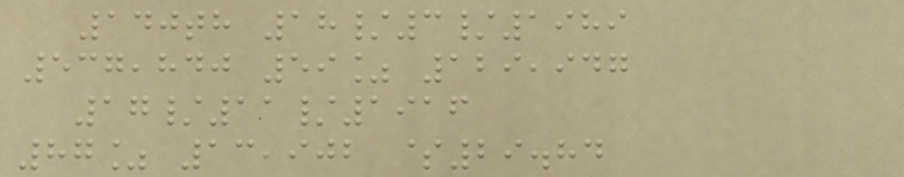140th 18/3/1989
537,840 59% 129,947
17/11/1916
87% 13,902 $29.84
